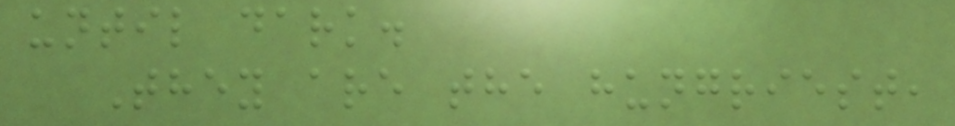until dark.
They are the hungriest,
